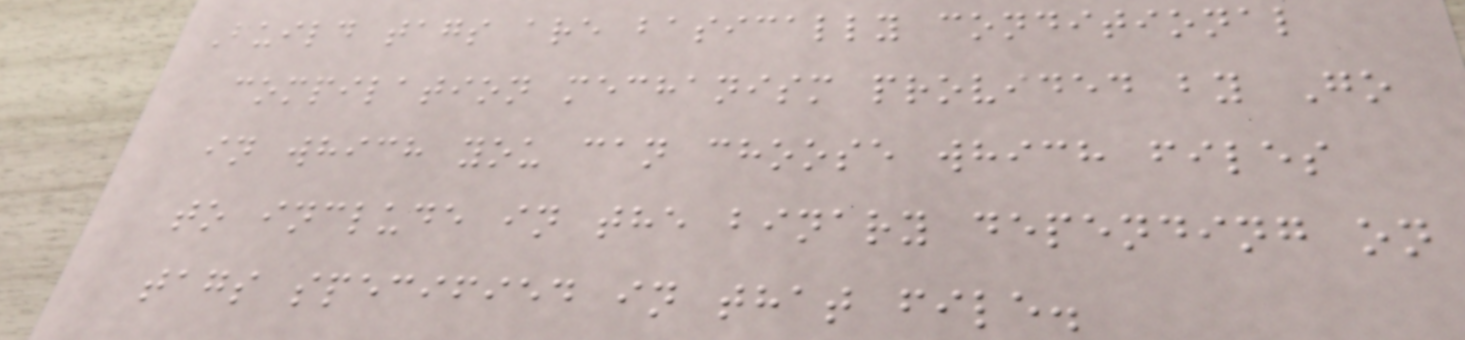Build tags are basically conditional
compilation mechanism provided by Go
in which you can choose which files
to include in the binary depending on
tags specified in that file.
